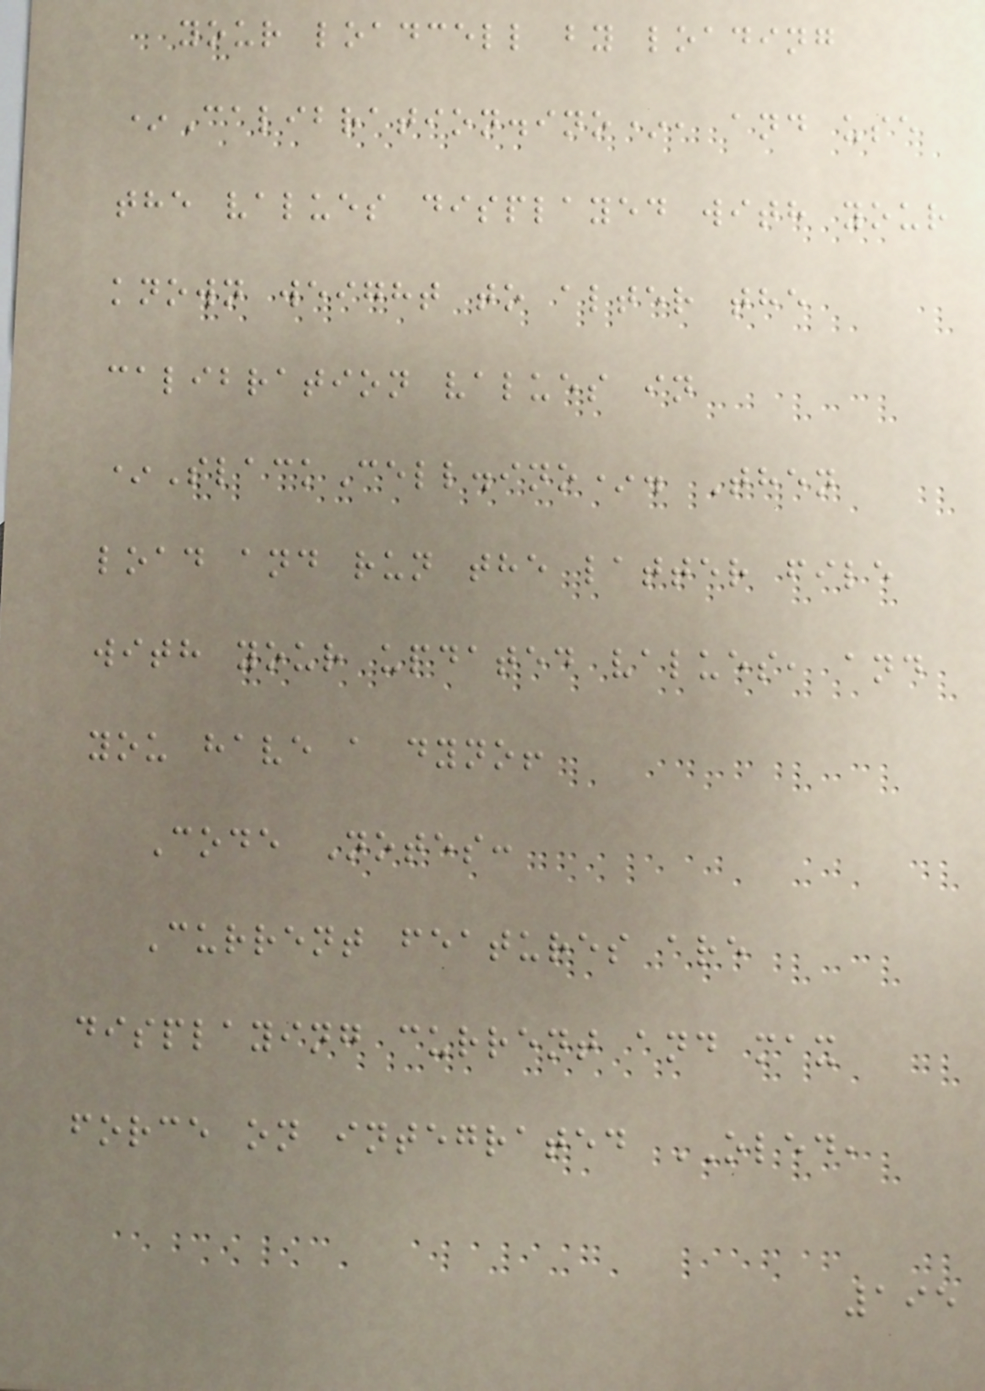your loadcell by loading
*Calibration.ino*, and use
the values displayed with your
known weight to alter the
calibration values in
*SlackCell.ino*. Then
load and run the latter file
with your updated values, and
you have a dyno!
Code Notes:
Current features are
displaying current and max
force on integrated OLED,
195
